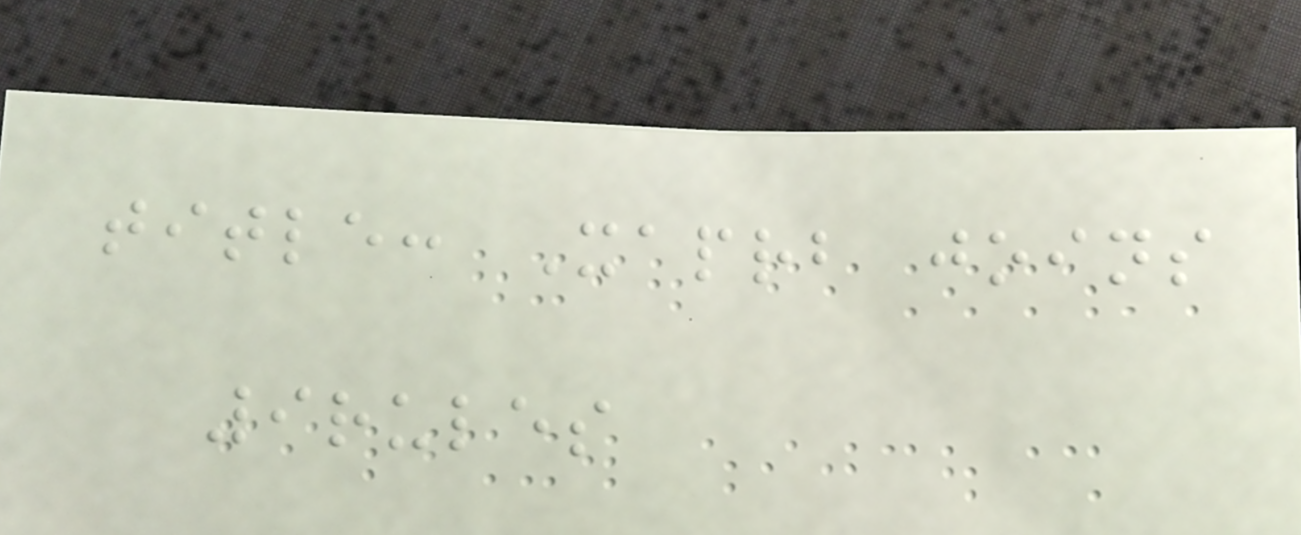title: Xaprb joins
9rules
